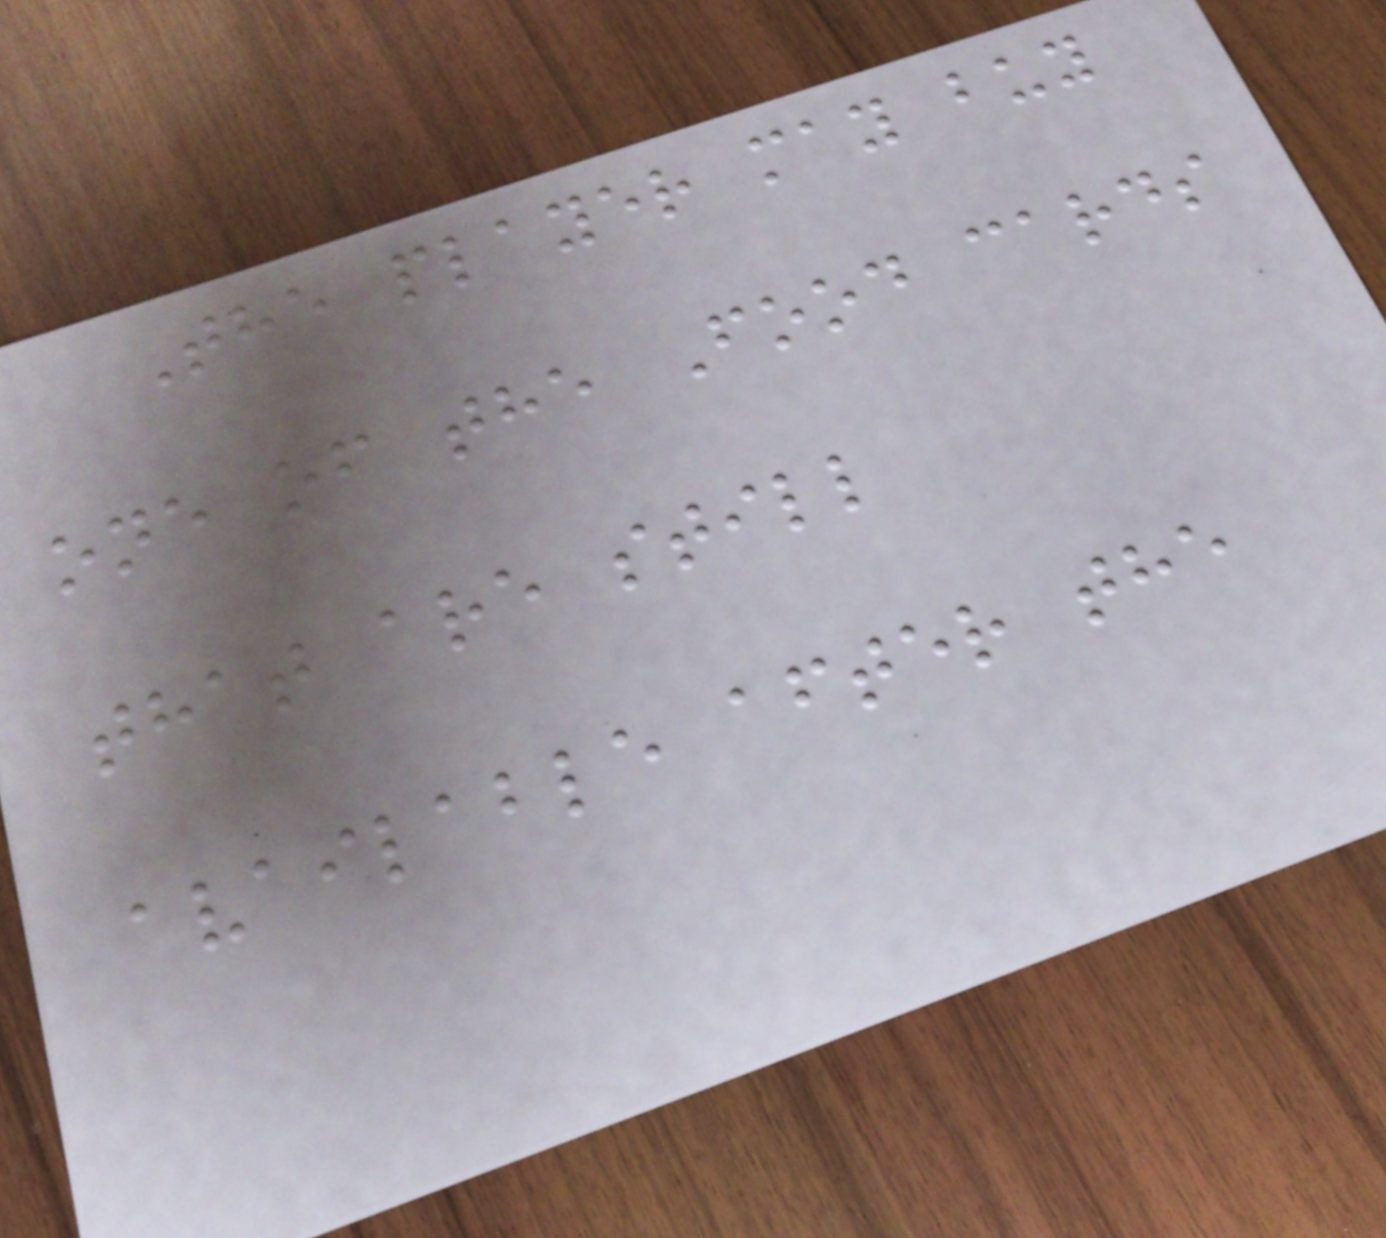The player may buy
one of the Food cards
that are still
available after the
